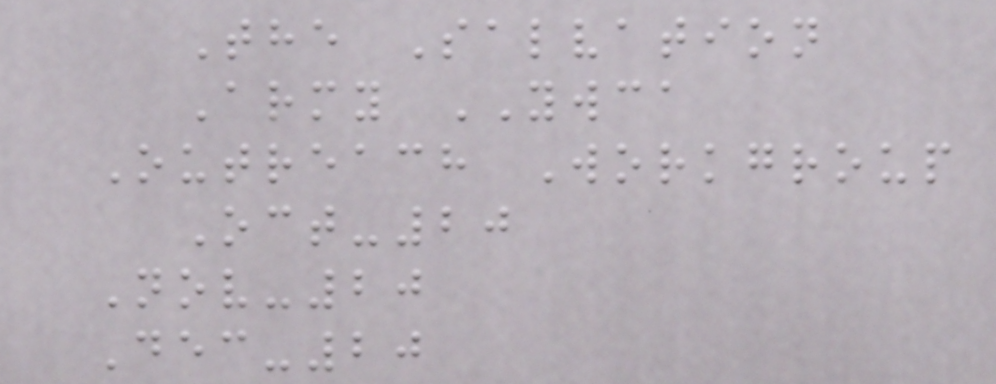The Salvation
Army YWCA
Outreach Workgroup
Oct-20
Nov-20
Dec-20
